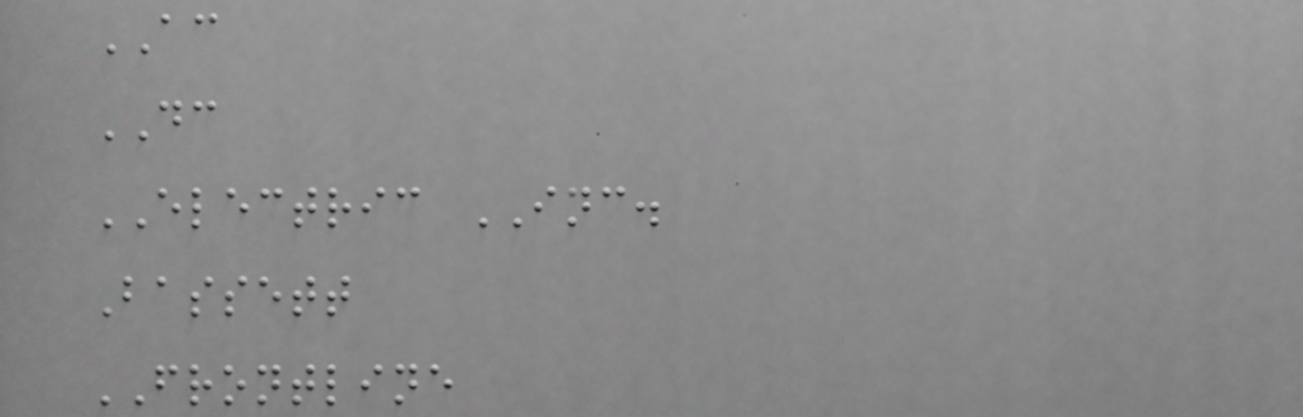AC
DC
ELECTRIC INC.
Bassett
FRONTLINE
